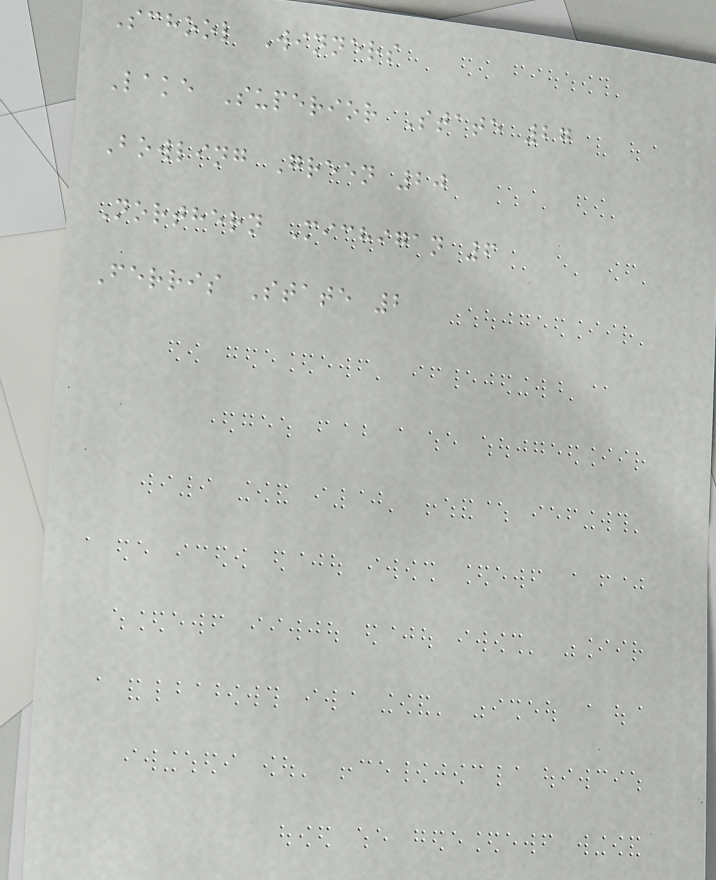School Winners
Lake Superior State 27
Bowling Green 20
Northern Michigan 6
Ferris State 2
